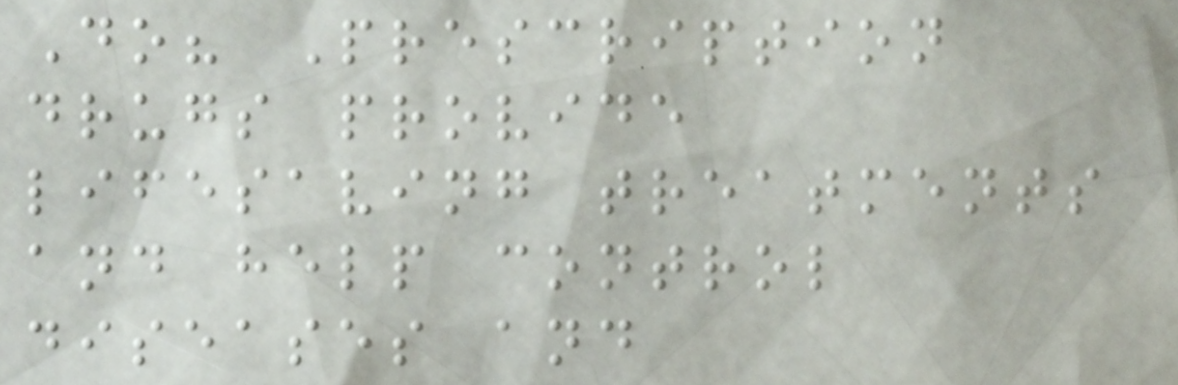Do? Prescription
drugs provide
lifesaving treatments
and help control
diseases and
